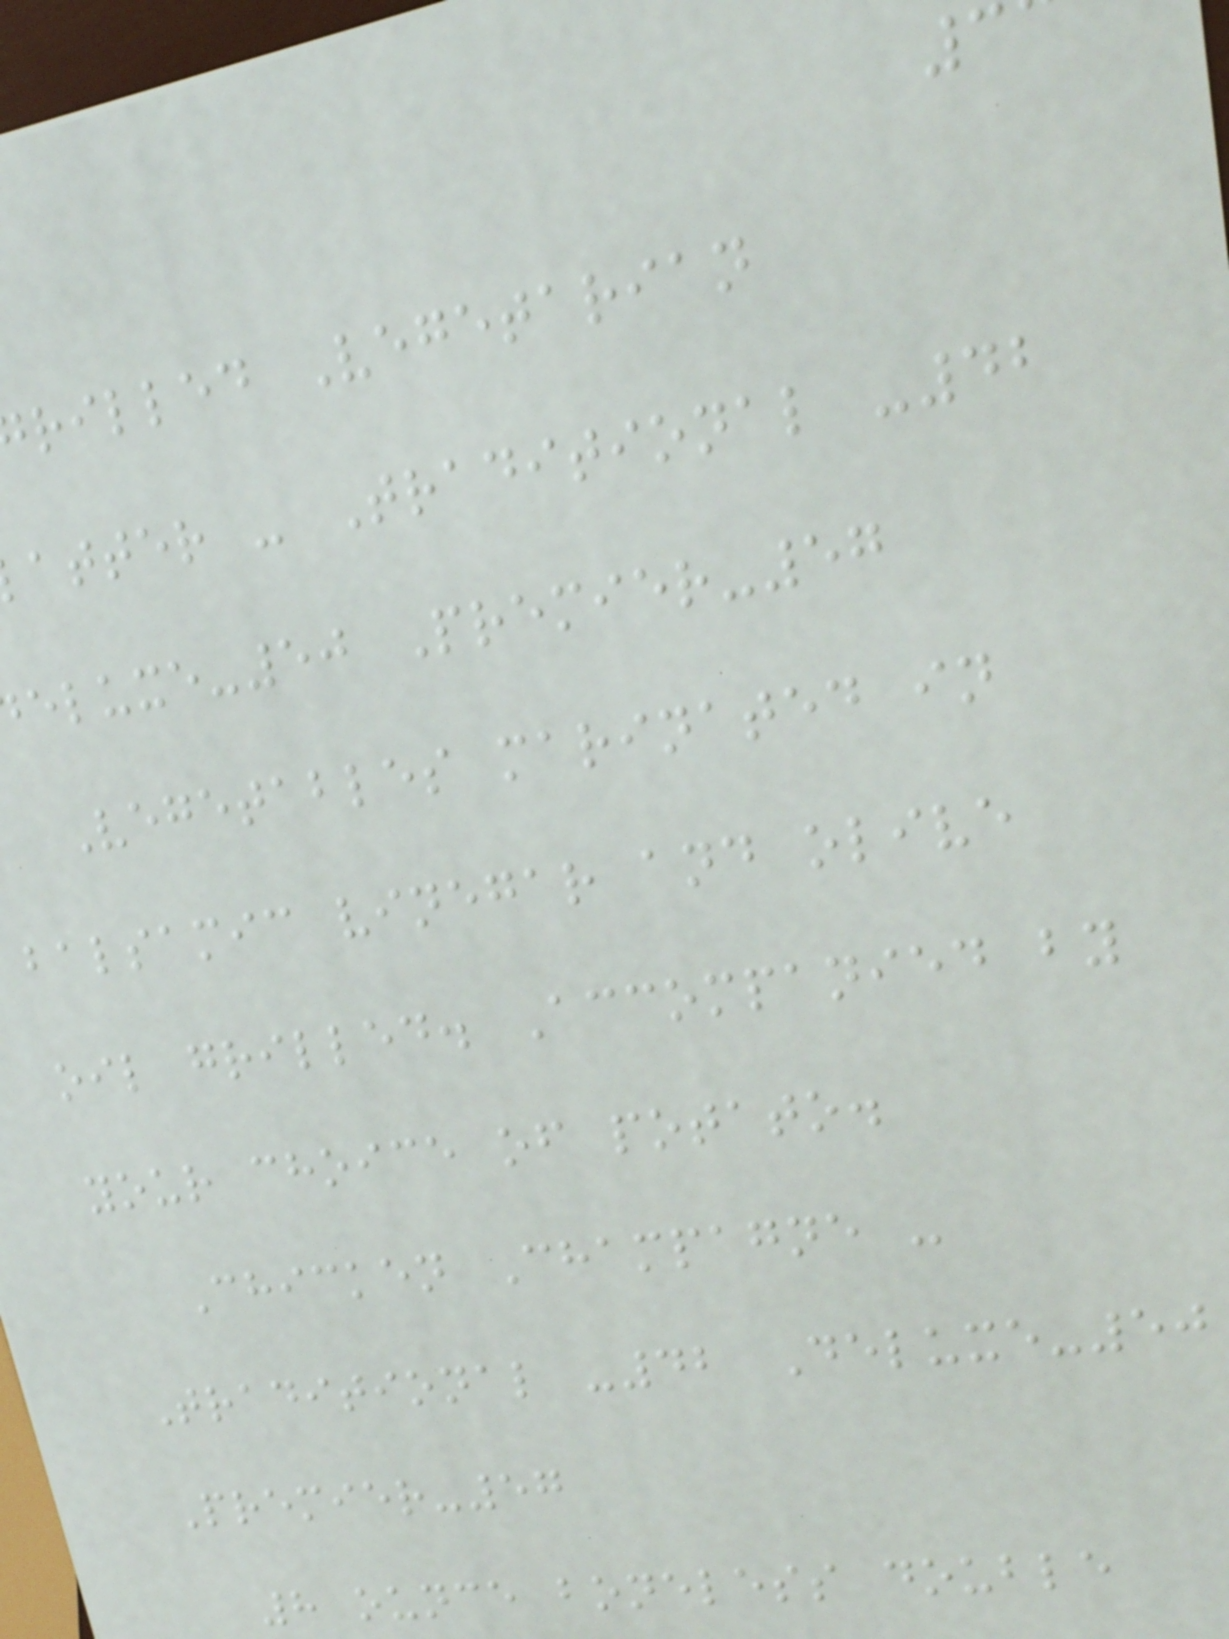rilled Vegetarian
atter - Traditional -42
eluxe-50 Premier-57
Vegetables marinated in
balsamic vinegar and olive
oil grilled. Accompanied by
your choice of potato.
Chicken Champagne -
Traditional -42 Deluxe-50
Premier-57
8 ounce boneless double
